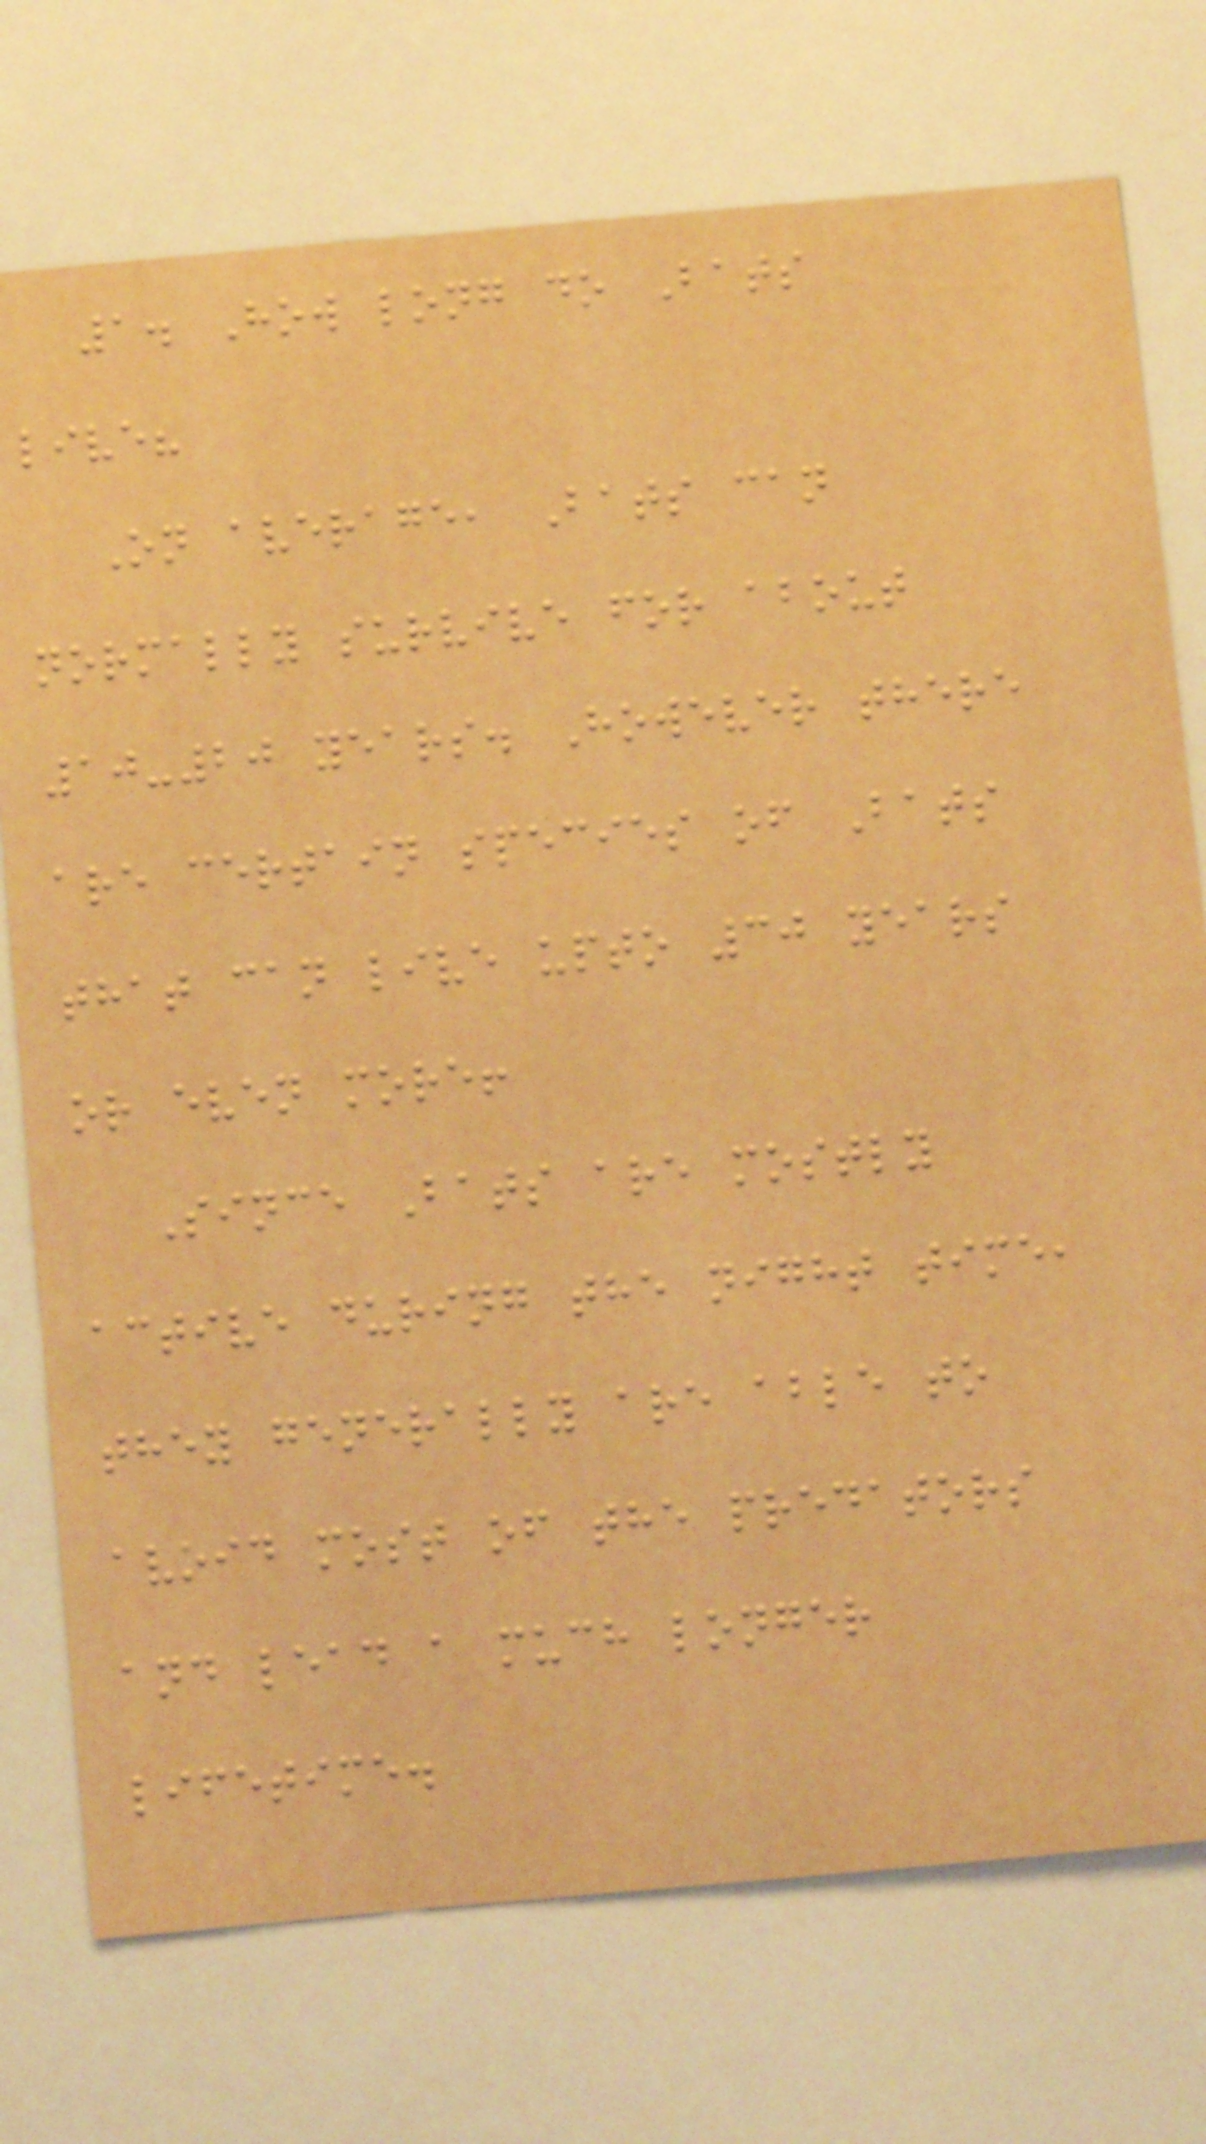1. How long do Bats
live?
On average, Bats can
normally survive for about
10-20 years. However there
are certain species of Bats
that can live upto 30 years
or even more!
Since Bats are mostly
active during the night time,
they generally are able to
avoid most of the predators
and lead a much longer
lifetime.
